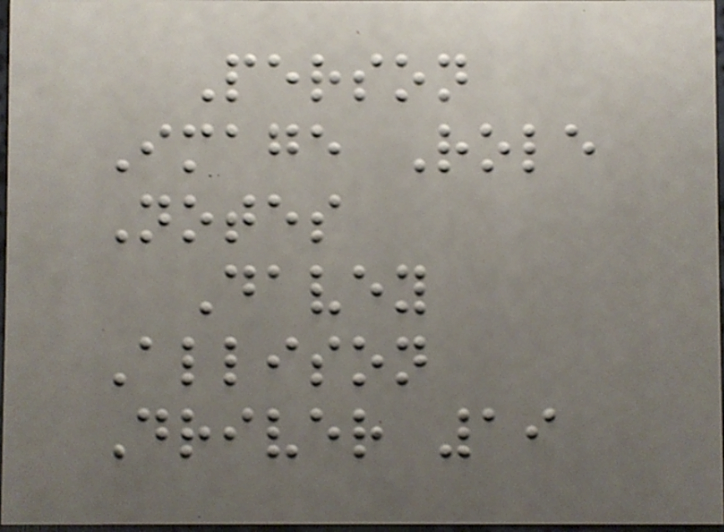Person
Image Role
Notes
Davey
Allison
Driver 19
